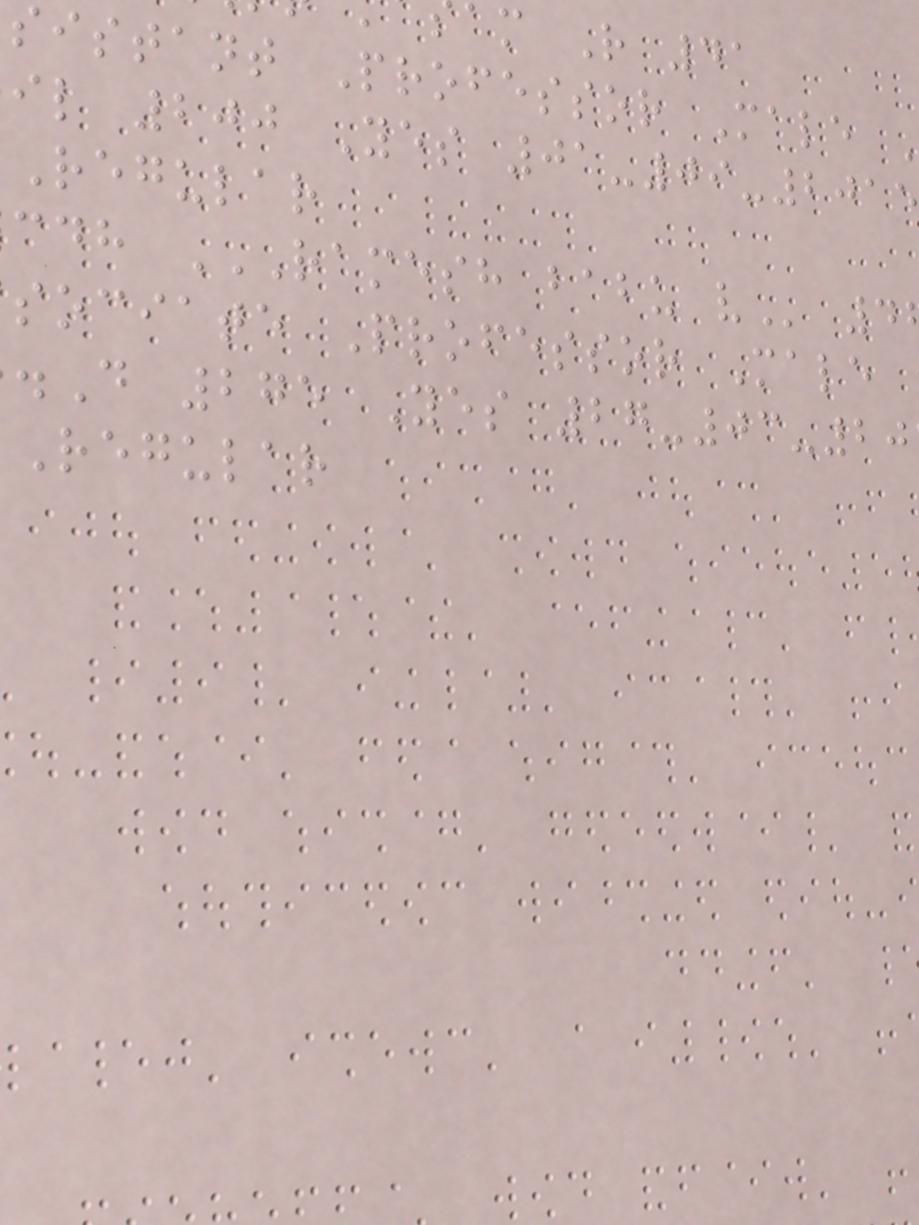am R 41
sistant Professor Male
il 200 Yes 01-09-2015
Regular
cdh RAMESH BABU V 4
sociate Professor Male
.D 275 Yes 27-03-20
Regular
